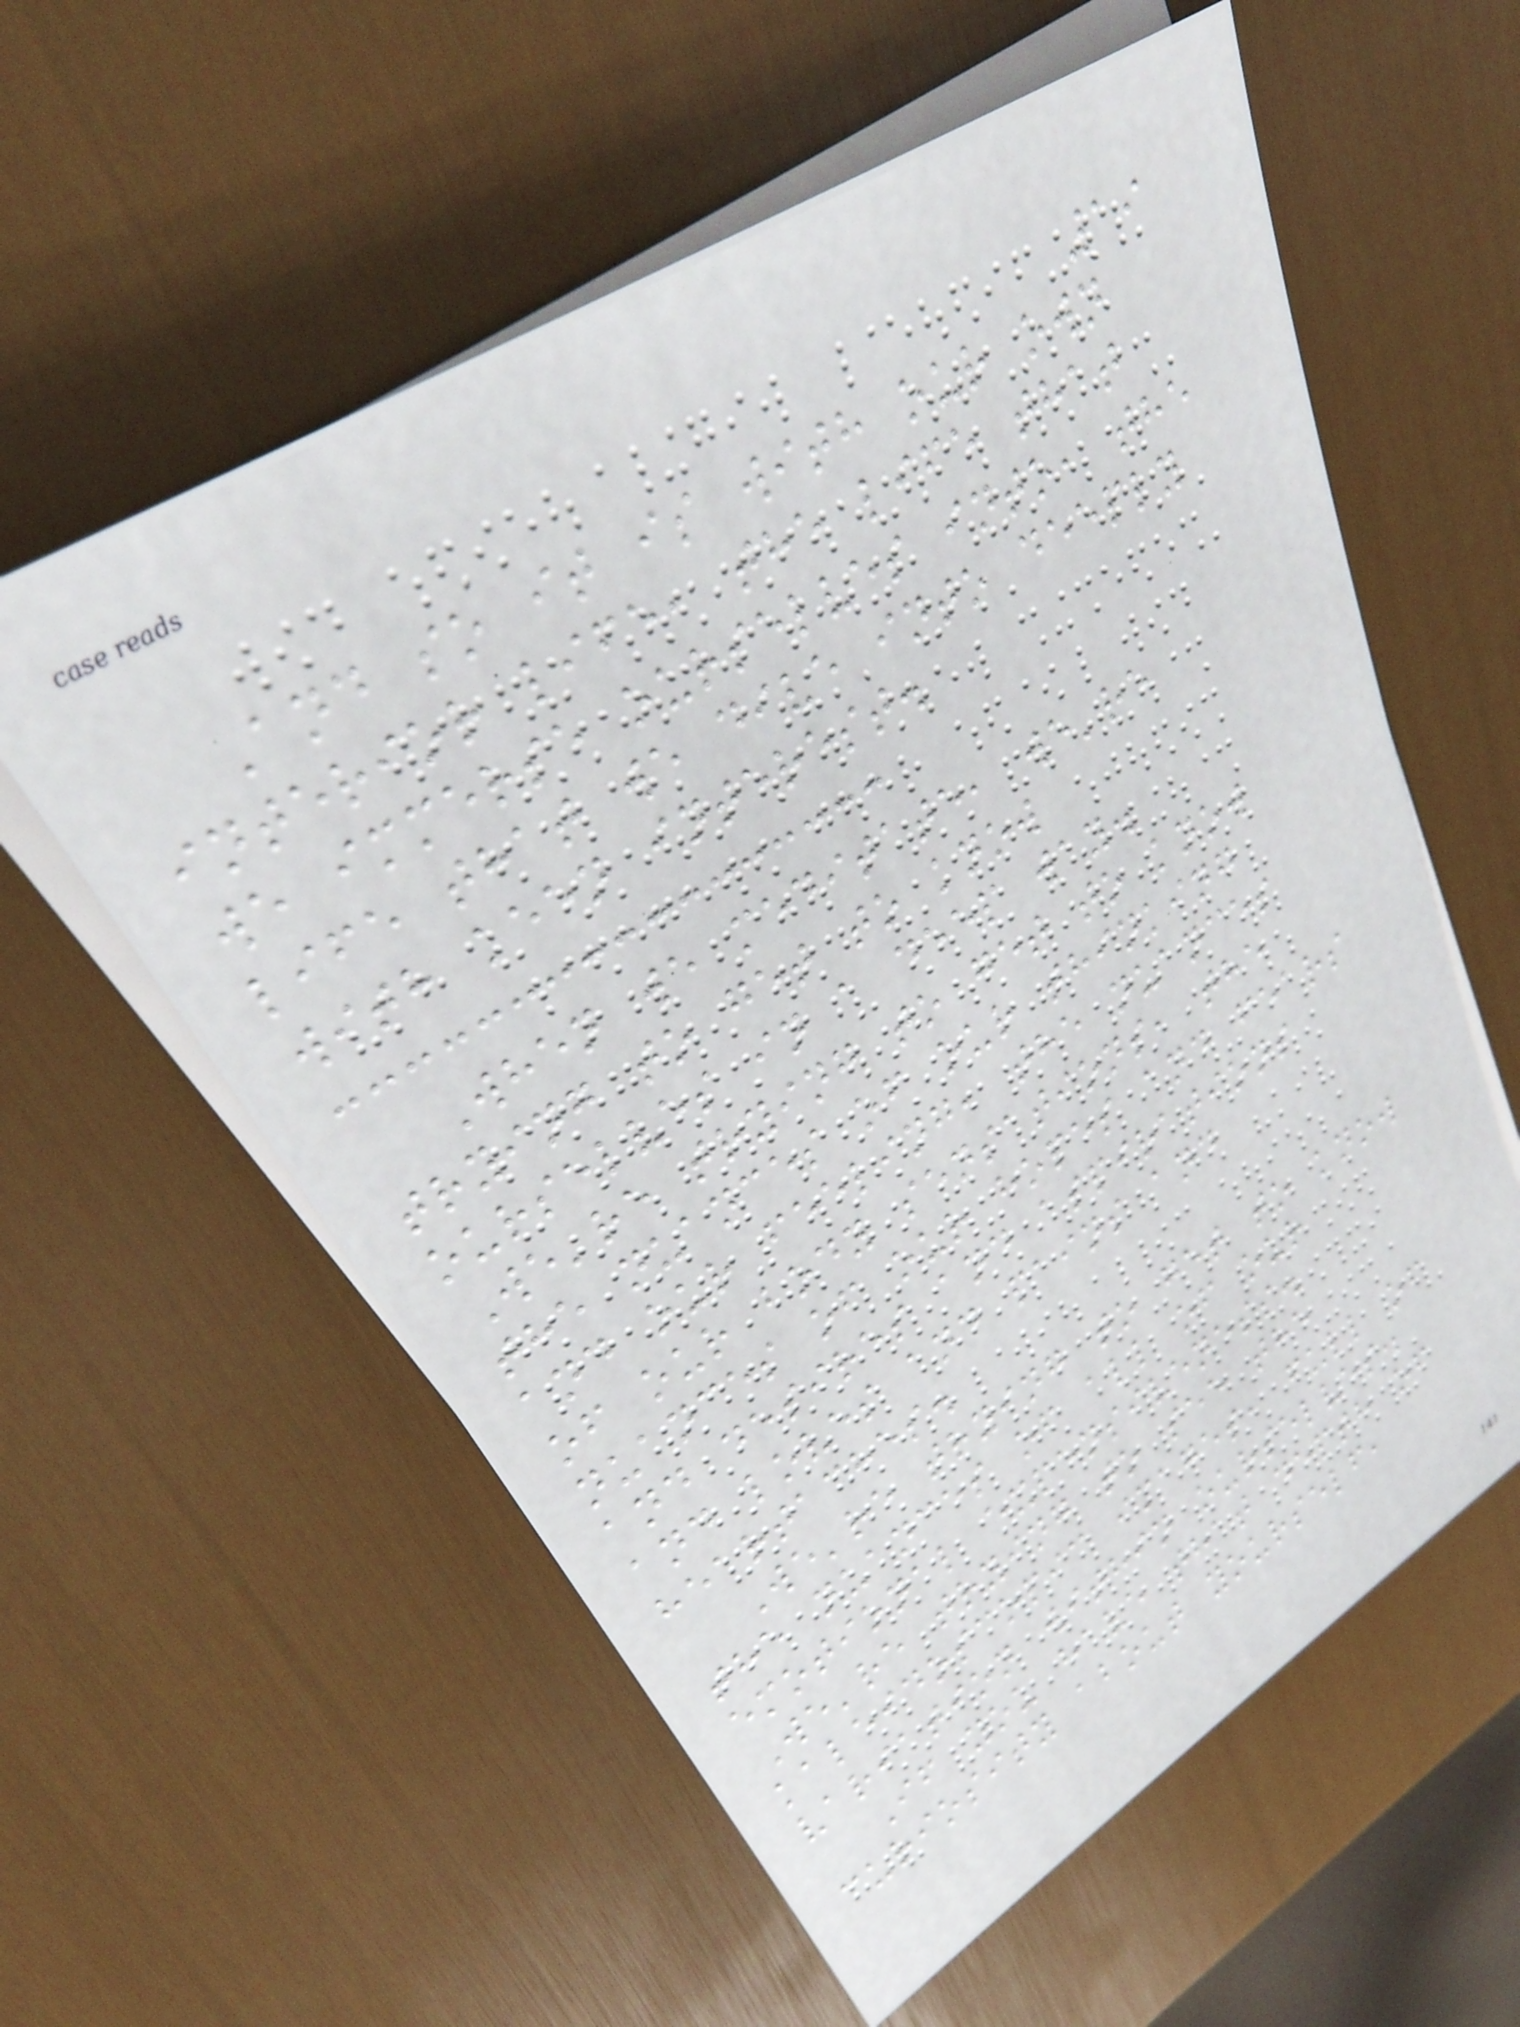19
And so it is with our own
interior life, the life that
we immerse ourselves into, the
life that we dive into deeply
with keen interest.
When we meditate, we're
trying to get to know
ourselves in a deep way.
We're trying to get to know
the nuances of our thinking
and our feeling, the nuances
of our body sensations, the
nuances of our hopes and fears
and desires and aspirations
and loves and pains and
heartaches.
We're trying to get to know
the nuances of all of our
emotional expensiveness.
We're trying to see the
kaleidoscopic images, full of
variation within ourselves.
If you have that depth of
curiosity about yourself,
